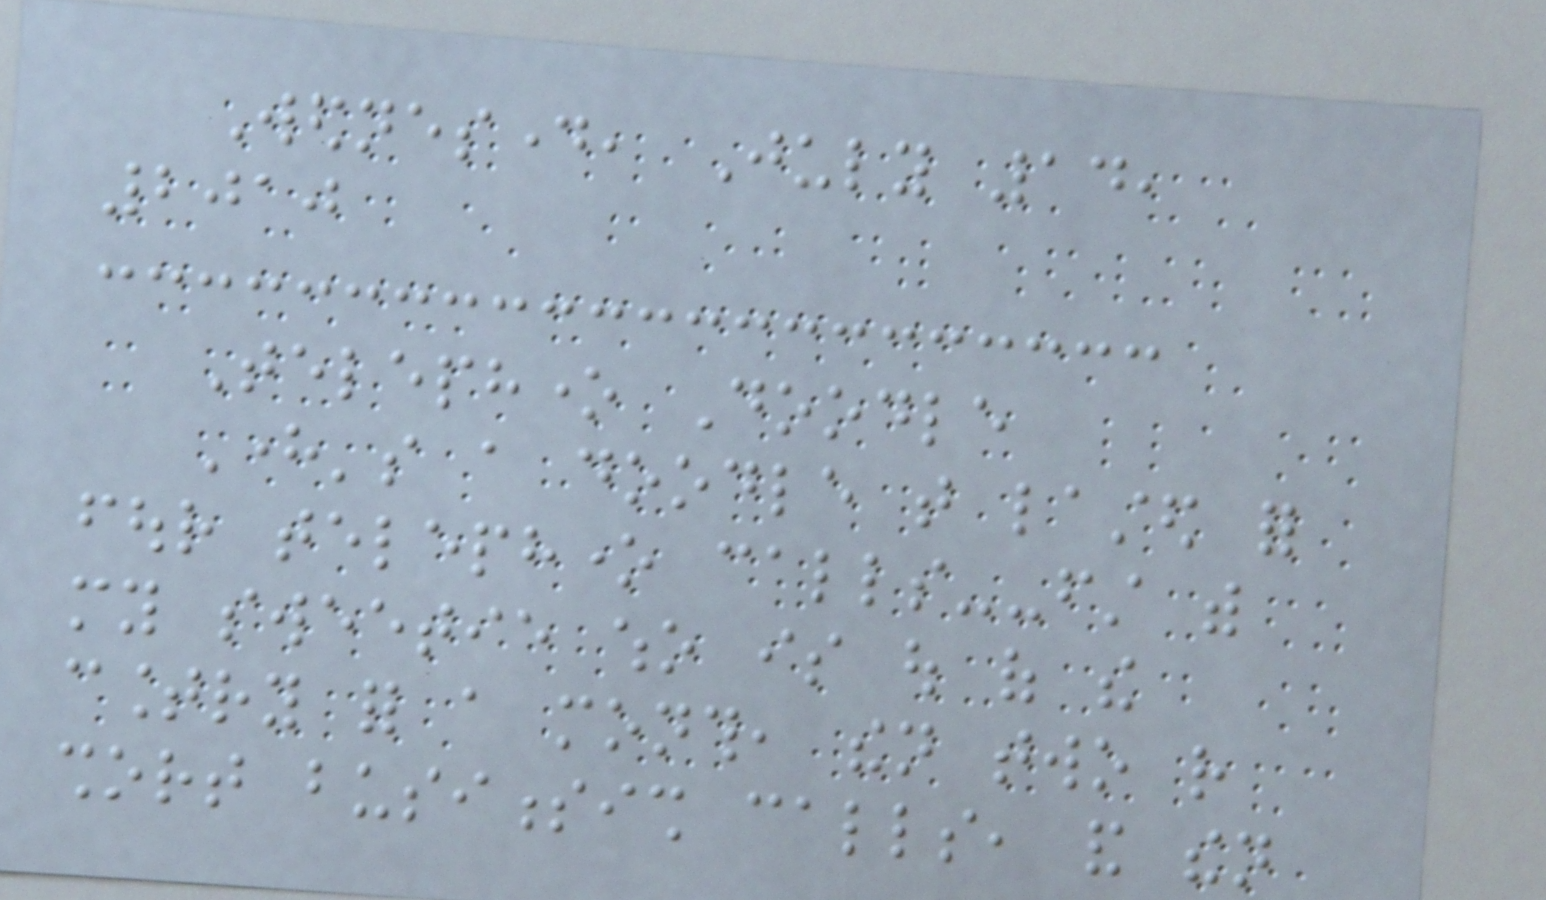Wednesday, July 14,
2010
Telephone Doodle
Here's a doodle that lasted for
four telephone calls--first with
my sweetie who is out of the
country for a month, then two rather
short businessish calls, and then
